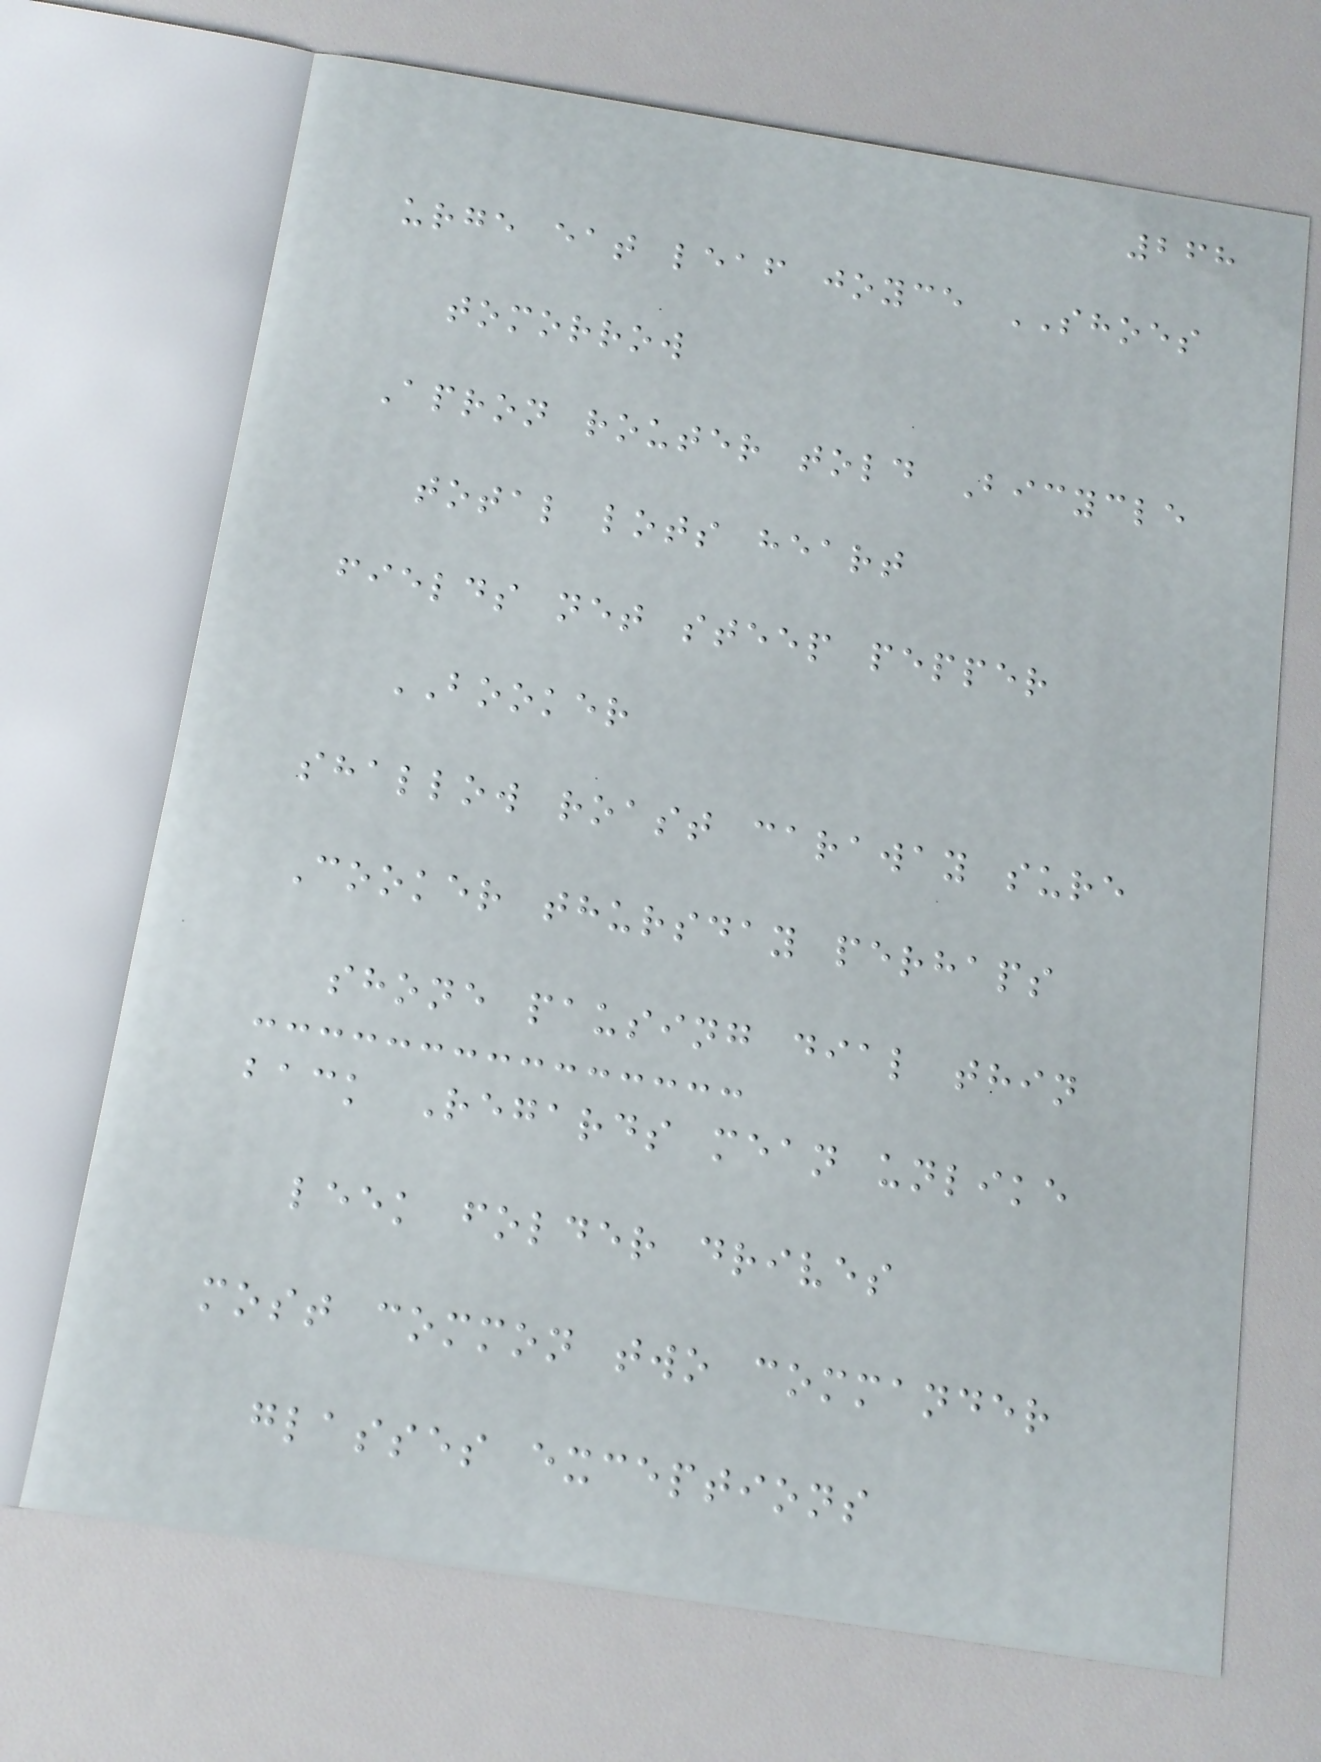268
urge eat leaf joyce SHOES
tomorrow
Apron router told Bicycle
total lots heart
fields net steep pepper
BOOKER
shallow roast caraway sure
Cooker thursday perhaps
shone pausing dial thin
back Regards mean unlike
leek folder drives
most common two commander
glasses exceptions
